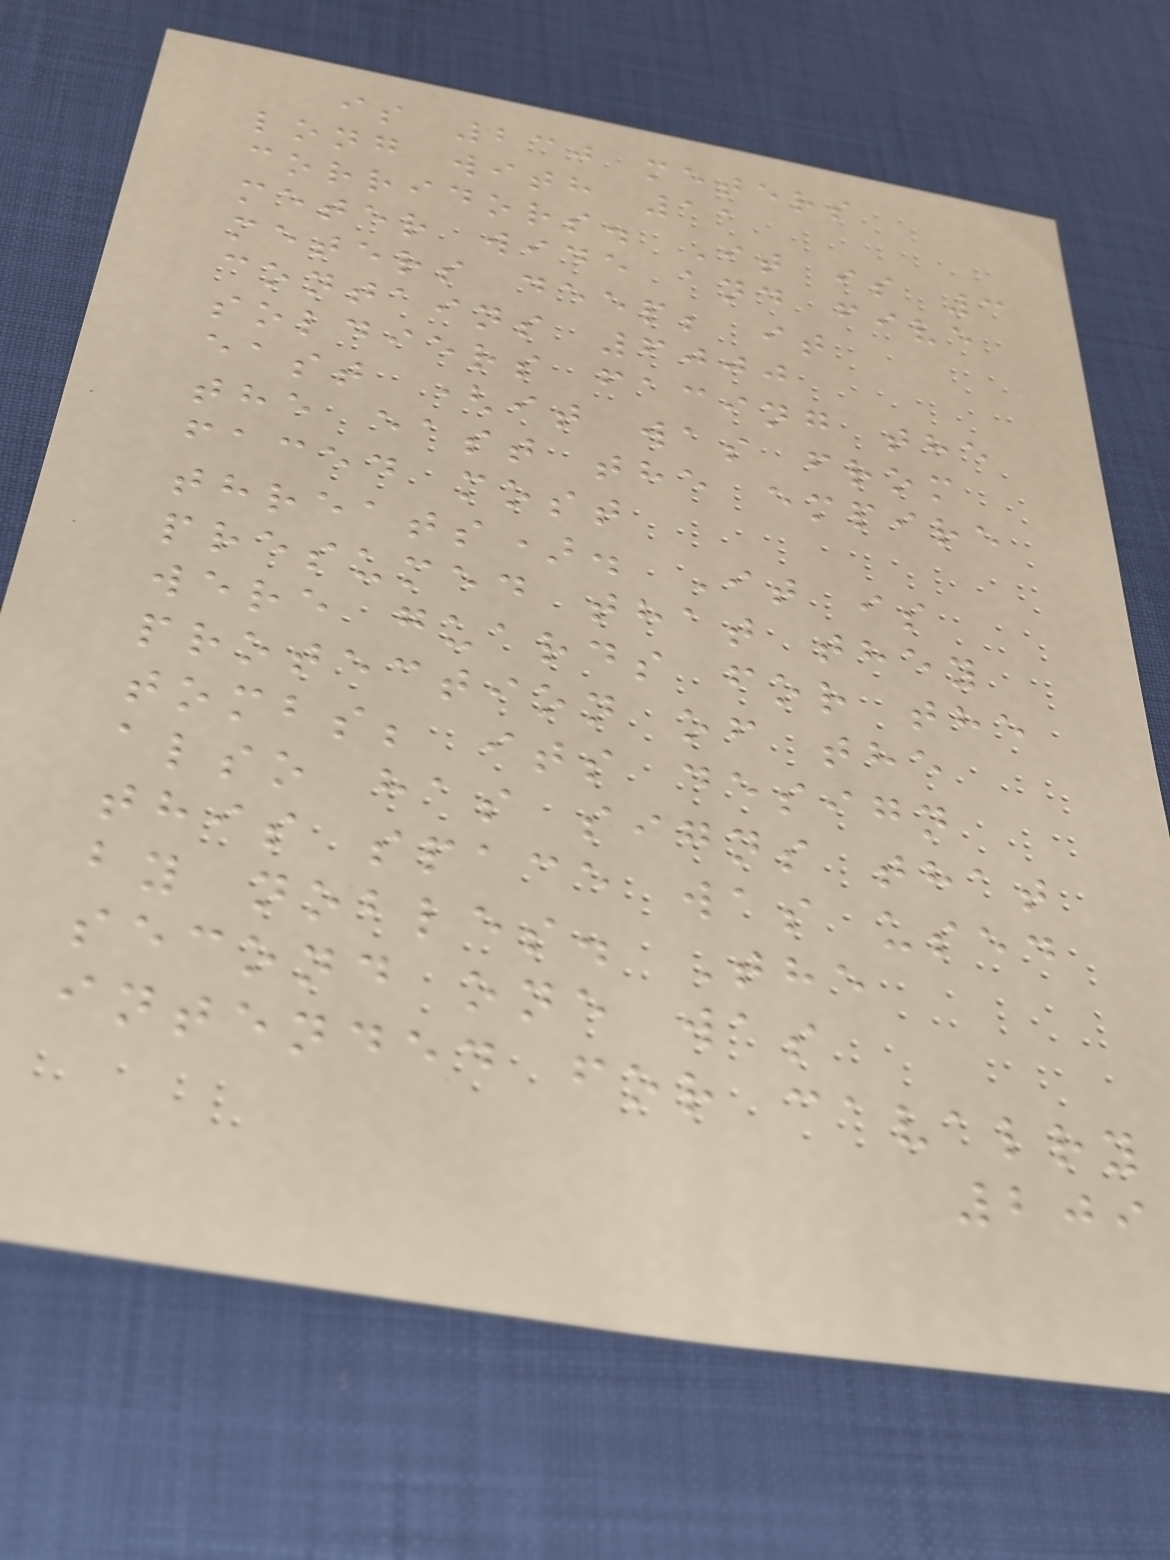is 230 meters
long with 11
corridors. It is 3
meter wide and five
meters deep; it
contains 6000
soldiers facing the
east (it was from
the east the empire
faced most
threats). It is
presumed that they
were guards for the
protection of the
tombs; its design
also has signs that
this space was used
by nobles. The
second one was
intended for cavalry
209
